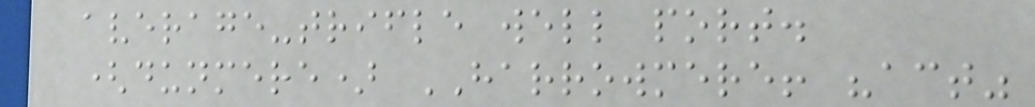average-trifle well port.
(dunmere) HARROWMERE! "act"
